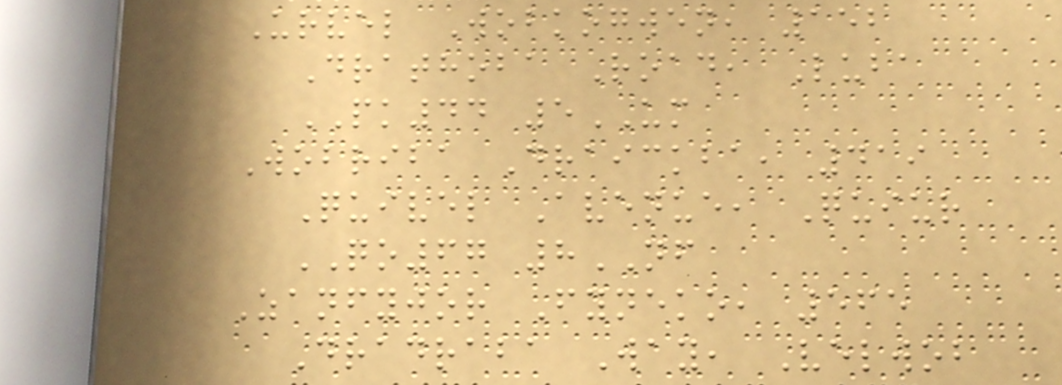Urvel Wobkogwen, 152
Drathoba Road, Luba
PK44 5UM
Wobriba Draickba, 419
Quivel Avenue, Quiur
QO67 8NF
Zanfyjor Fyneko, 565
Dradraba Way, Velwob
